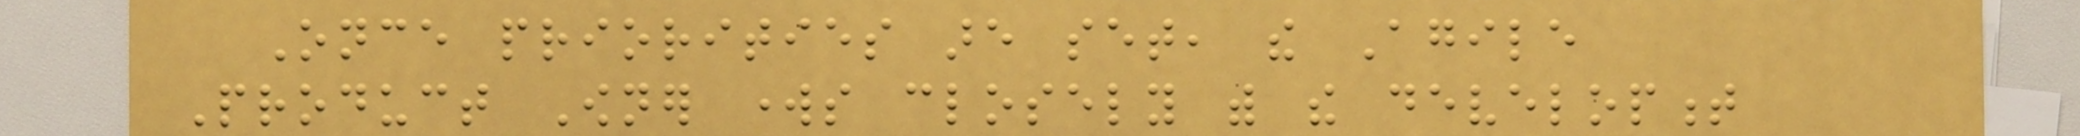Once priorities are set, the Agile
Product Owner works closely with the development
